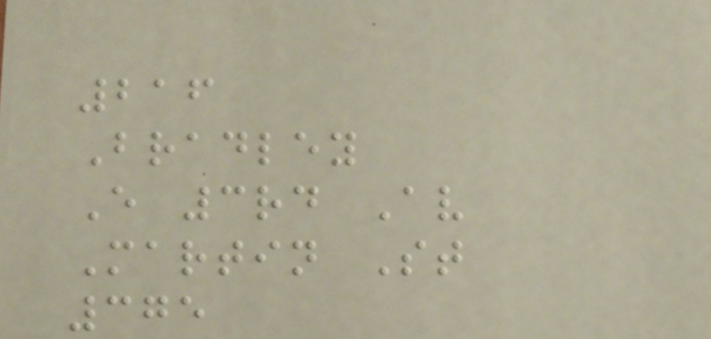216
Bradley
E 3rd Av
Martin St
375
